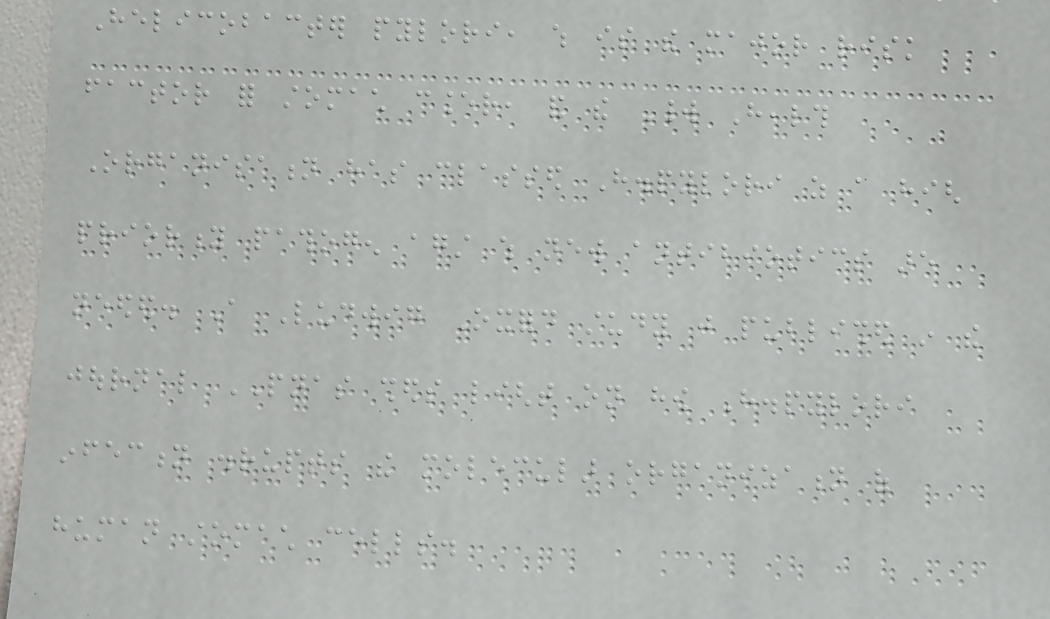Helicobacter pylori, which is the major risk
factor for stomach cancer, and the World Health
Organisation has classed H.pylori as a high
priority pathogen against which new antibiotics are
needed. A Ludwig Oxford study just published in the
journal PNAS sheds light on how H.pylori
infection disrupts the molecular organization of
human stomach cells.
